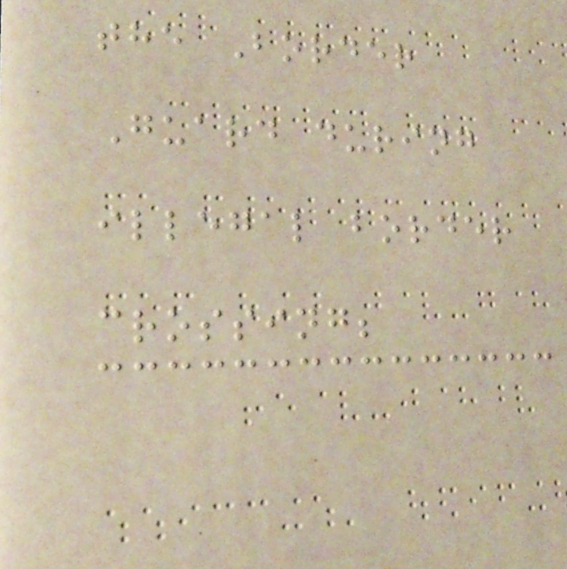the Border
Guard during
illegal border
crossing;
